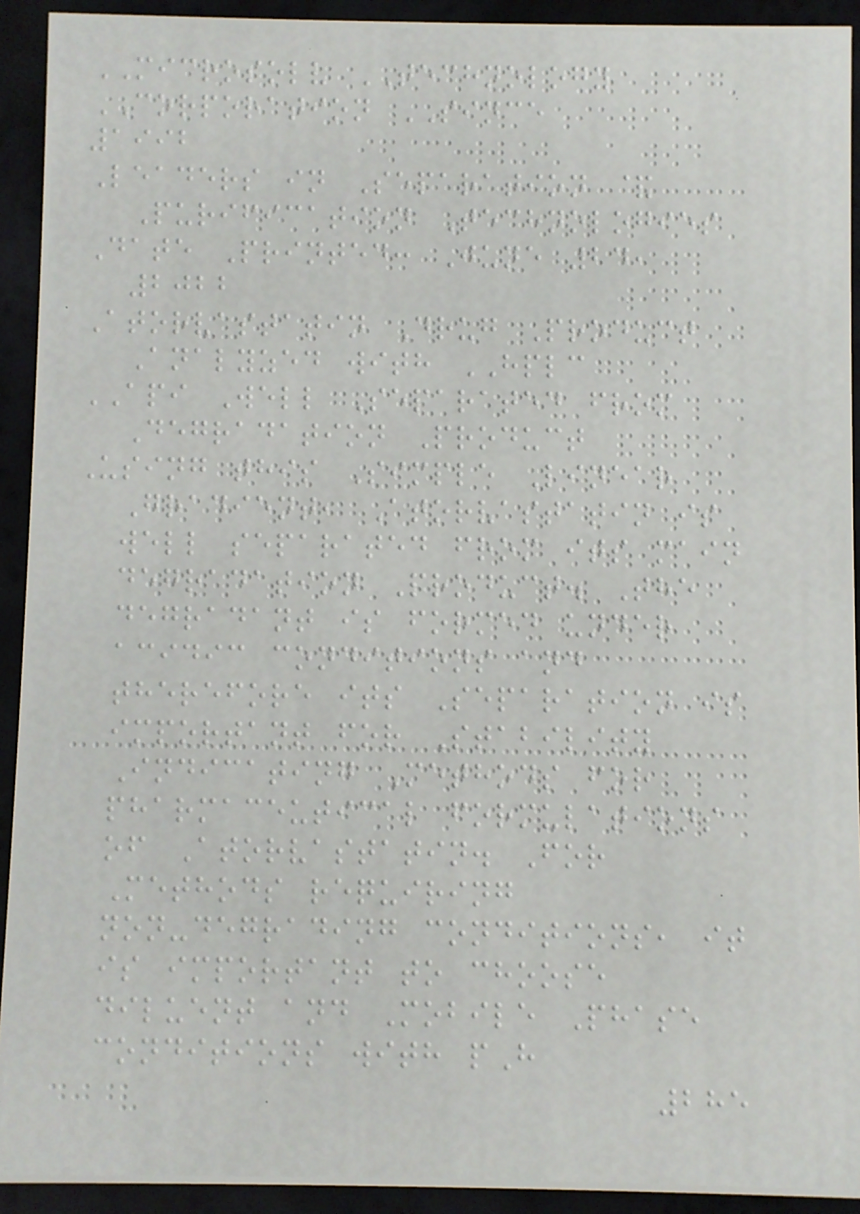MICROSOLV TECHNOLOGY
CORPORATION SINCE
1992
Leaders in Separation &
Purification Technologies
Date Printed: June 24,
2022
Atorvastatin Drug Product
Analyzed with HPLC
API Well Separated from
Degradation Product
Using this Simple Linear
Gradient, Atorvastatin is
well separated from its main
degradation Product. The
degradant is formed under
acidic conditions and
therefore its Separation is
important for Stability
Indicating Methods for
pharmaceutical formulations
of Atorvastatin. For
Methods requiring
non-degrading conditions, it
is important to choose
diluent and Mobile Phase
conditions with pH
285
